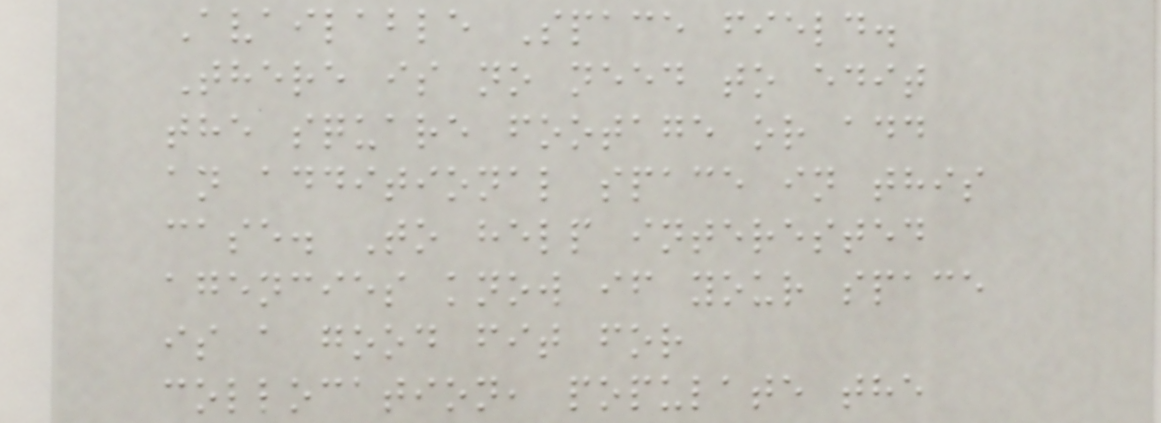Available Space field.
There is no need to edit
the square footage or add
an additional space in this
case. To help interested
agencies know if your space
is a good fit for
collocation, populate the
